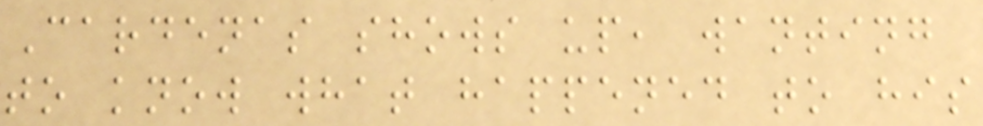Cardenas shows up, wanting
to know what happened to his
